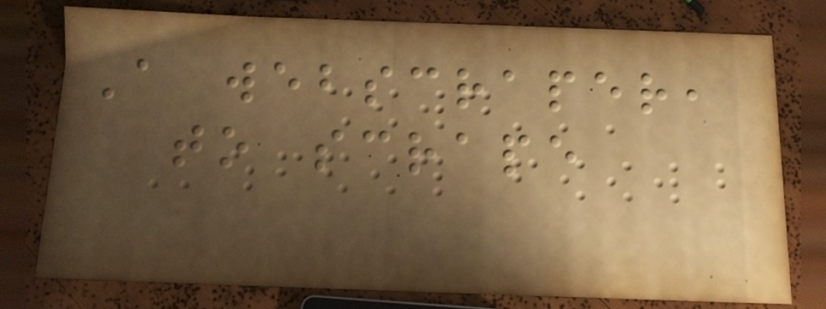A webscraper,
to scrape
